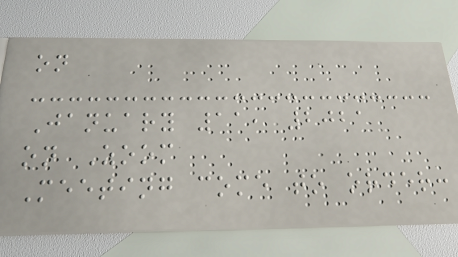on
January 11, 2021
on Zoom
Meeting come to order:
